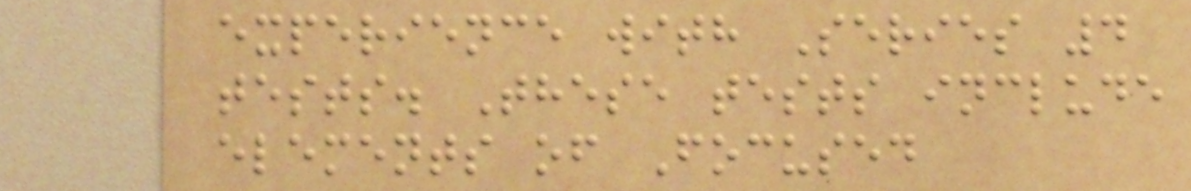experience with Series 4
tests. These tests include
elements of Focused
